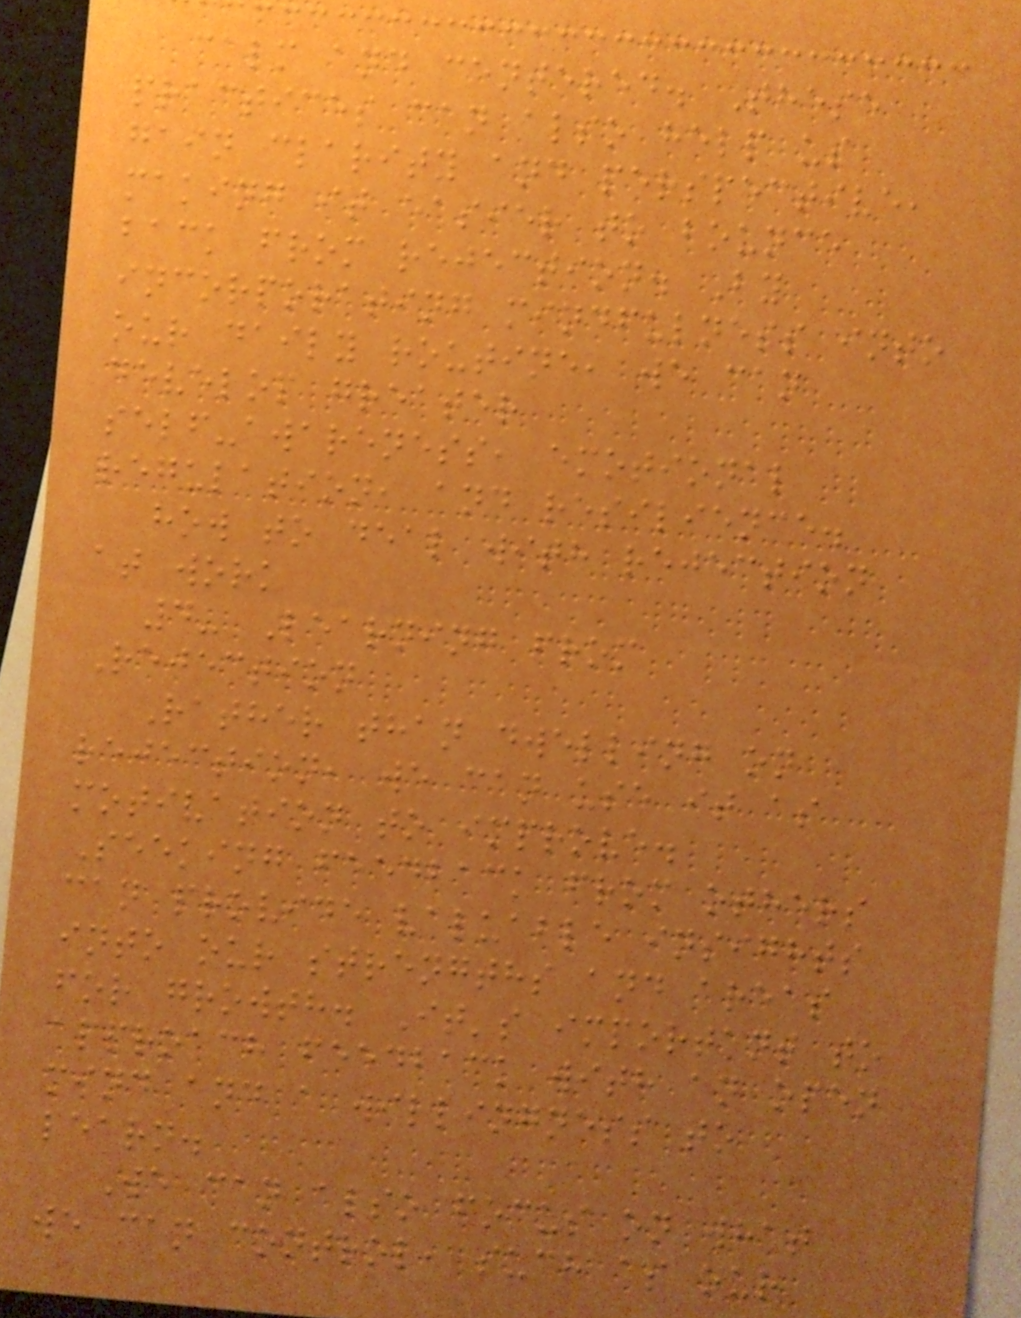calm and centered. These
practices can also help us
gain clarity and perspective,
making it easier to bounce
back from rejection. By
incorporating mindfulness into
our daily routine, we can
develop greater
self-awareness, emotional
regulation, and resilience.
how to deal with rejection
at work
4- Learning from
Rejection
Rather than dwelling on
rejection, we can use it as
motivation to improve.
Seeking feedback from others
can provide valuable insights
into our strengths and areas
for growth. It's important to
approach feedback with an open
mind and a willingness to
learn.
We can also focus on what
we can control, such as our
